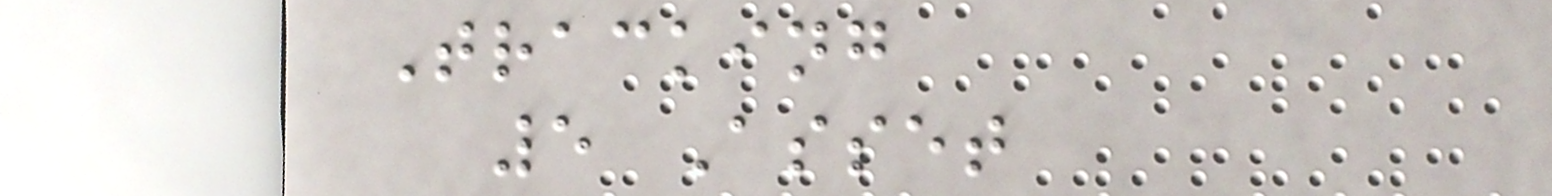Tracking
5 Asset
